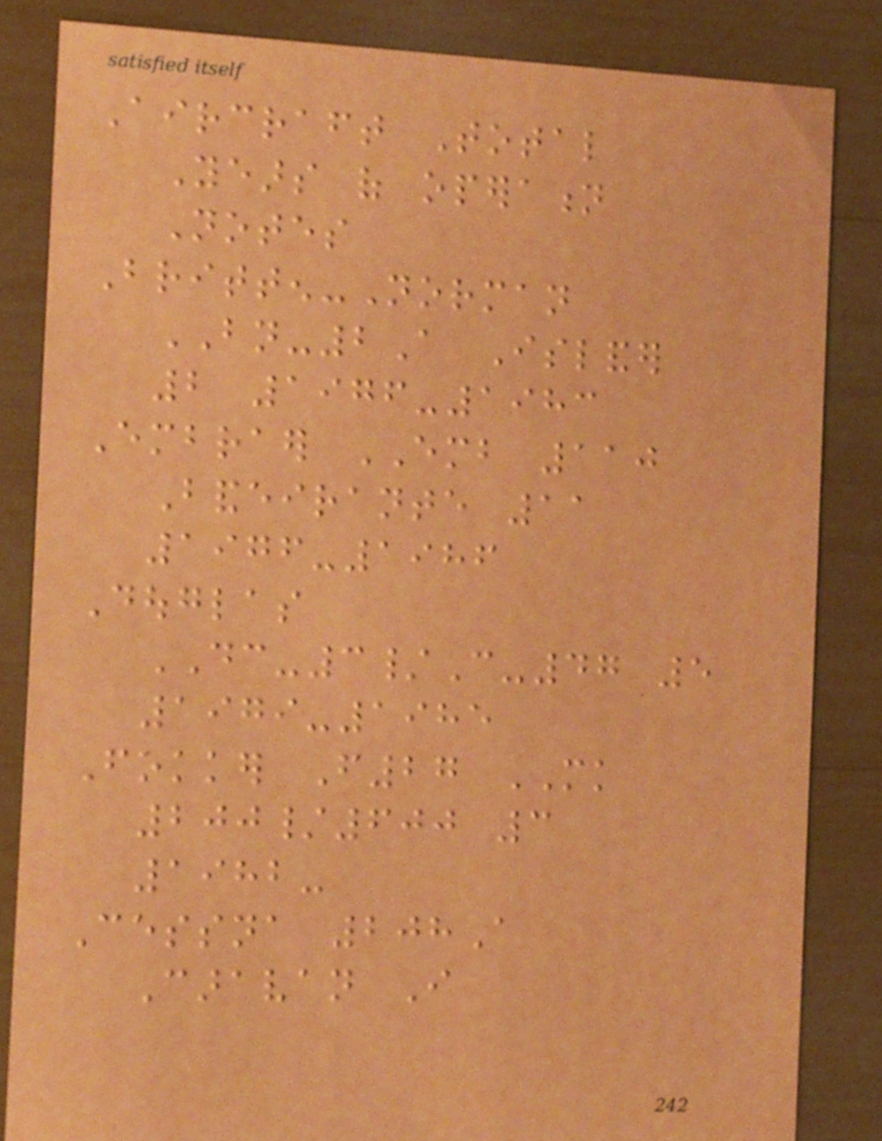Aircraft Total
Years of operation
Notes
Britten-Norman
BN-2A Islander
2 1976-1983
Embraer EMB 110
Bandeirante 11
1976-1986
Douglas
DC-3/C-47 5
1979-1985
Fokker F27 MK
200/600 3
1982-
Cessna 208A
Caravan I
